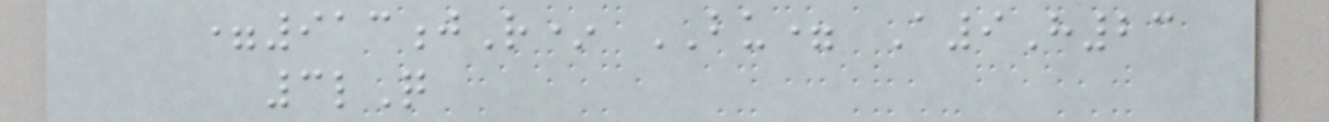=913jR* BU= A9H23
3lQ
